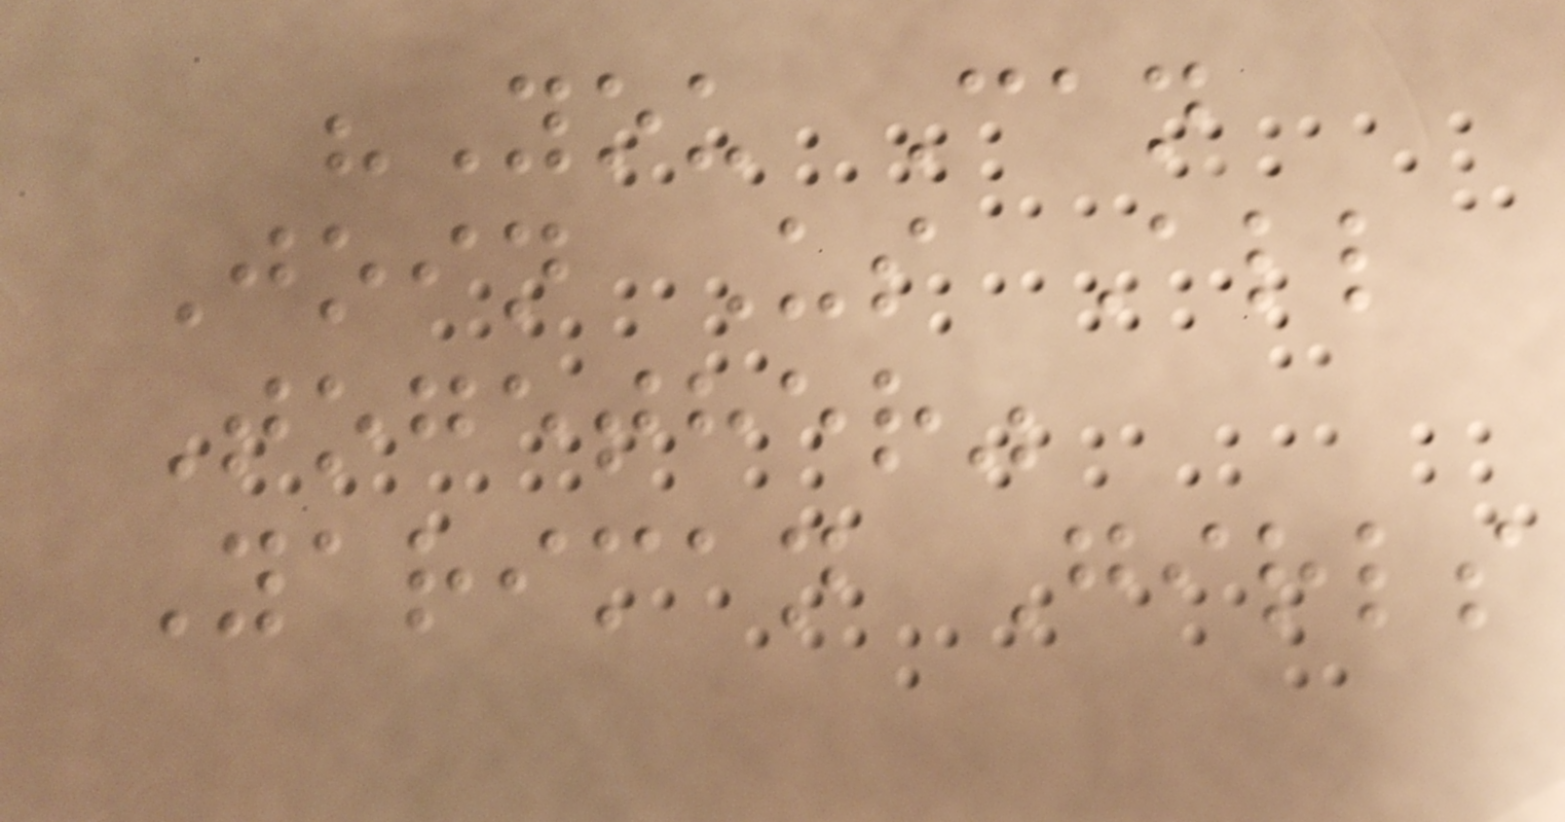"You Can
Join Us All
Together"
Yariman Girls
